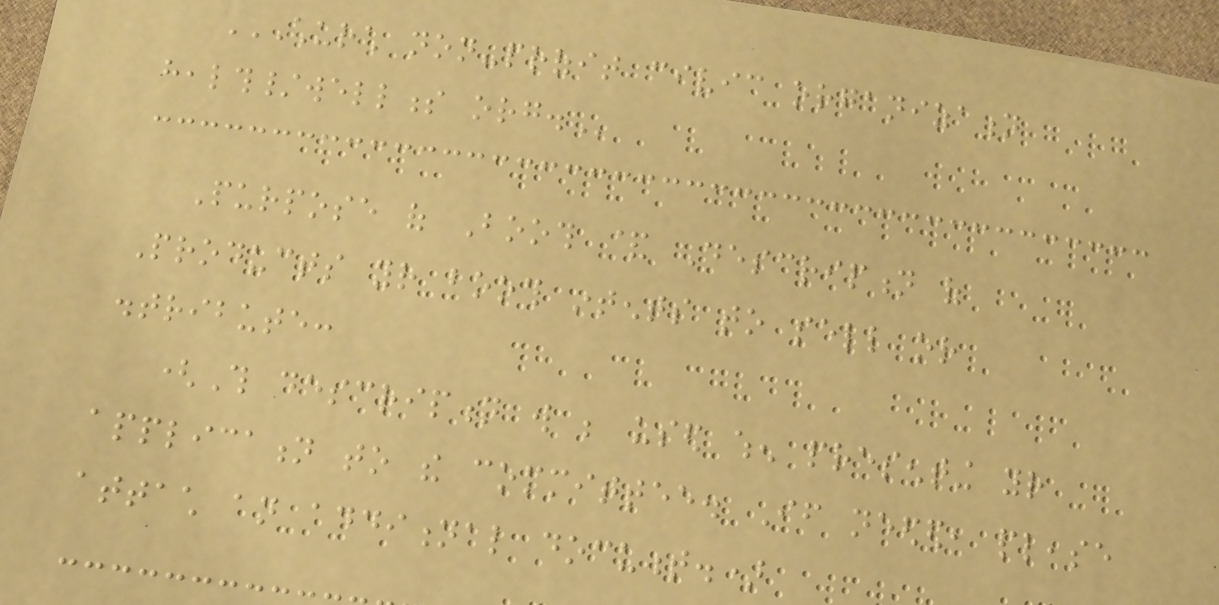CHURCH NON-PROFIT CIVIC ORGANIZATION
HEALTH/WELLNESS ORG.
Purpose of Booth & Description of
Products your booth intents to sell or
distribute:
(This description will be used when presenting your
application to the committee. If needed, please
attach an additional document.)
